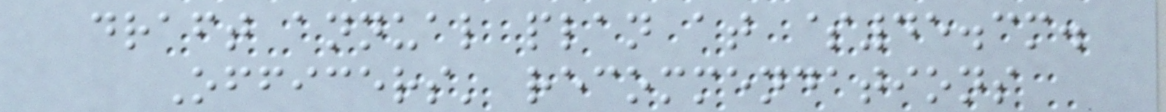draft annual plan at $45.3m.
Officers' recommendations
